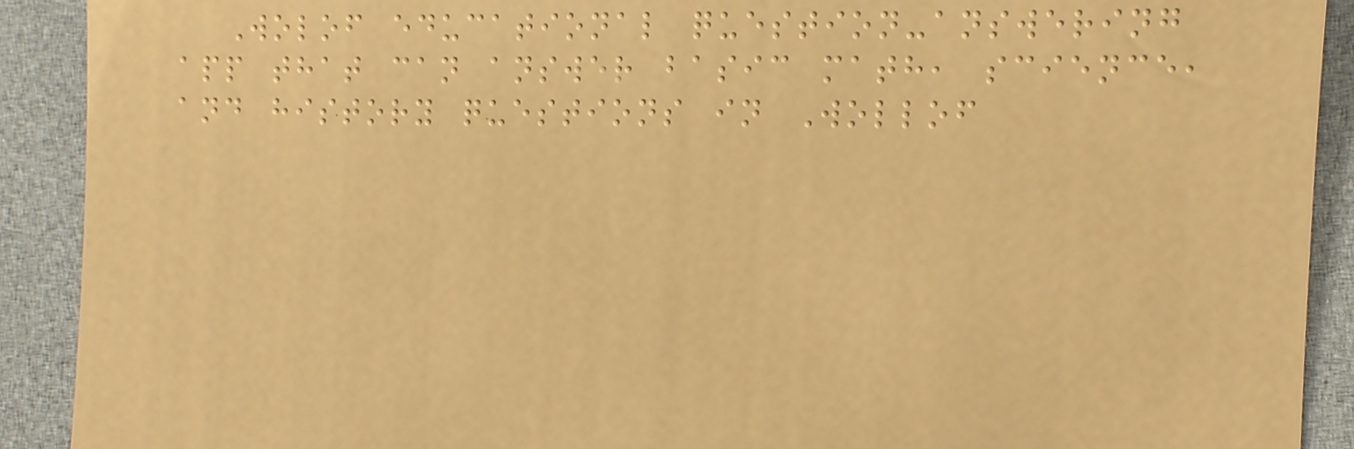Wolof educational question-answering
app that can answer basic math, science,
and history questions in Wollof
